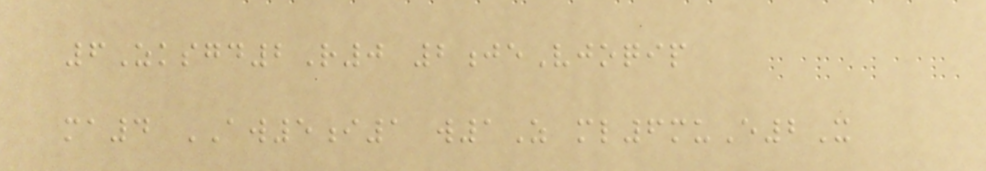6Zksgd2R0 2jeVjoqip
ma4 AW5i1 w1Z ml6muE2X
